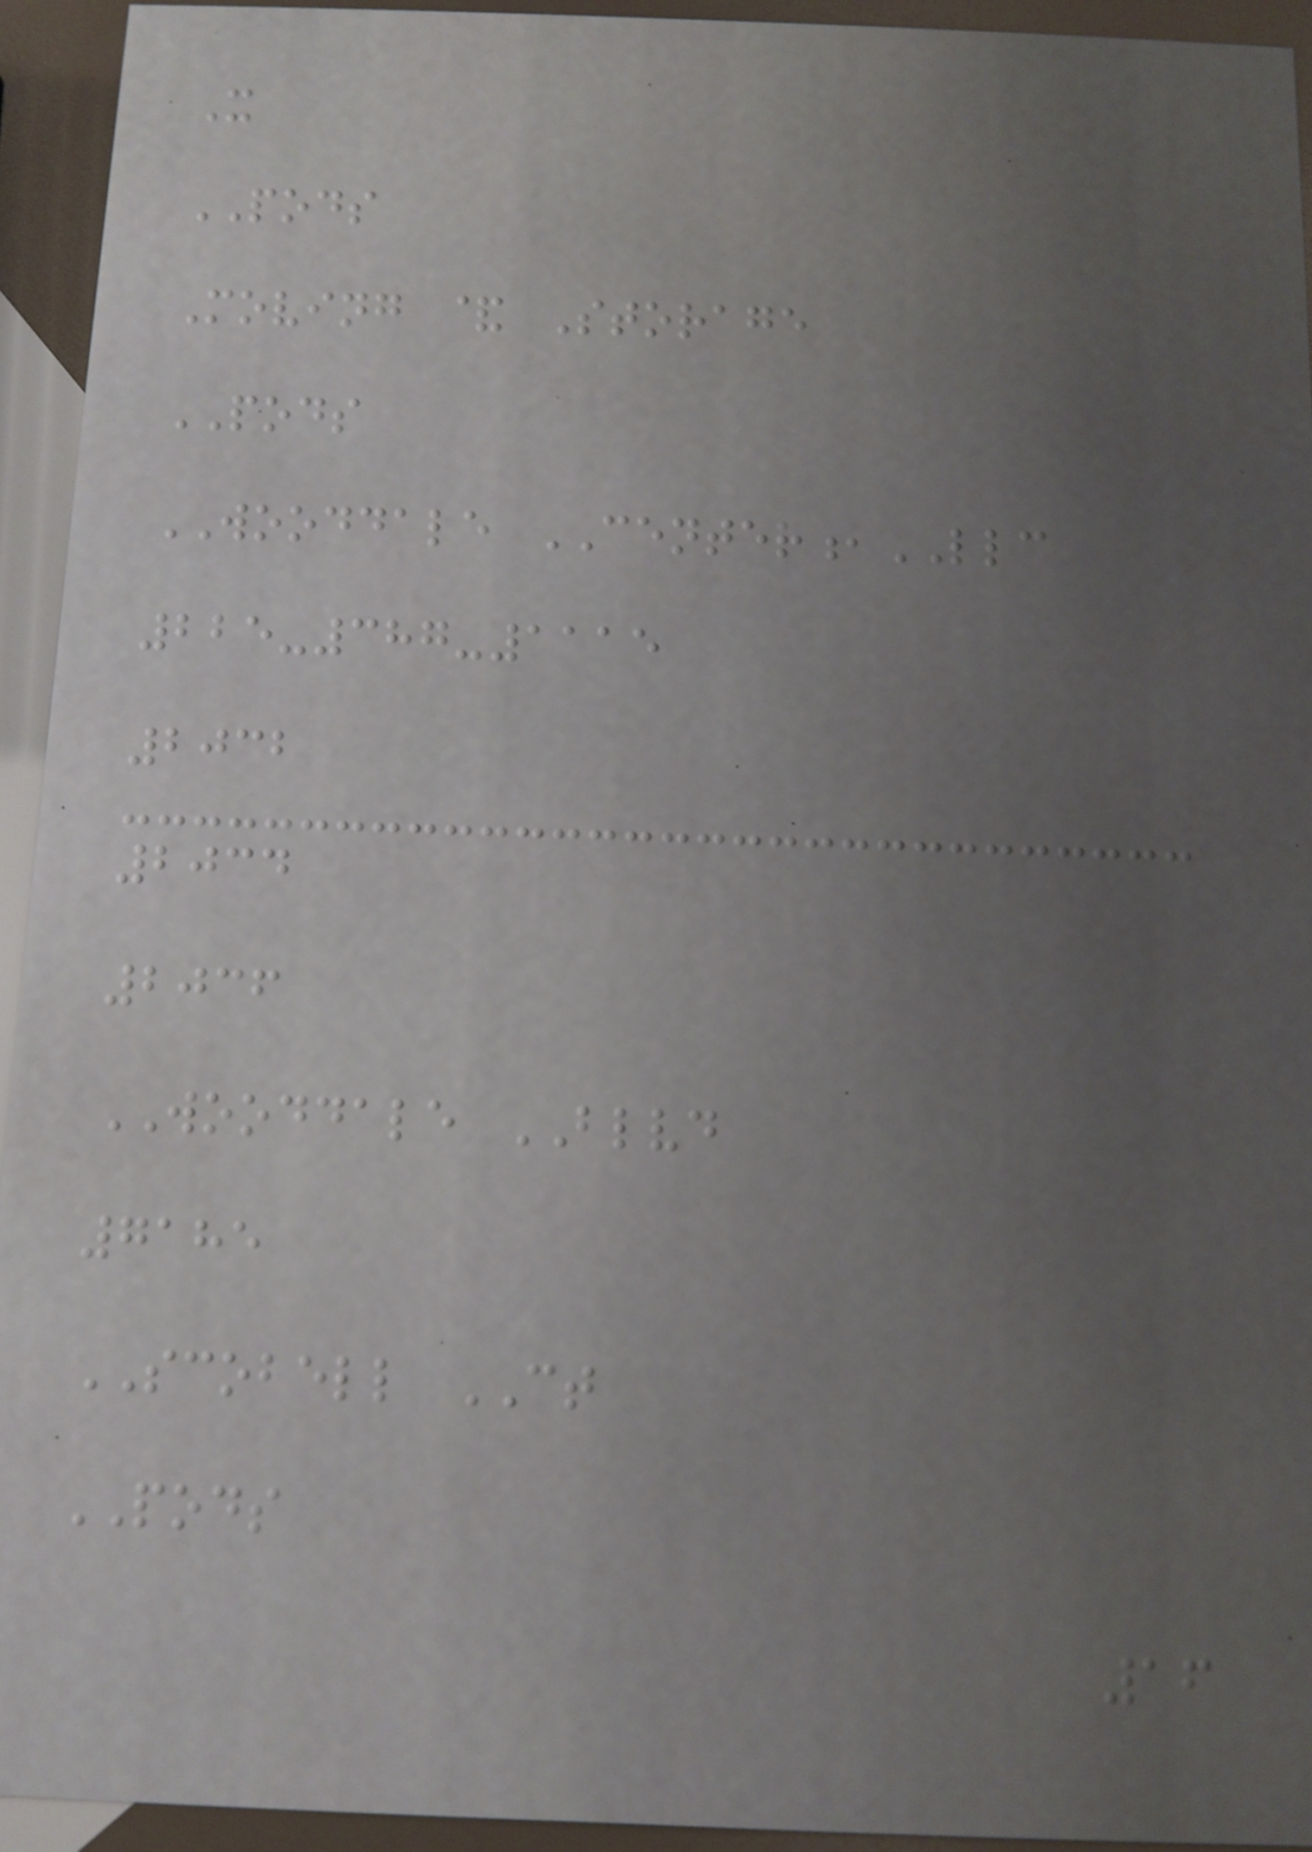X
PODS
Moving & Storage
PODS
WOODDALE CENTER,LLC
225-387-1115
2032
2034
2036
WOODDALE BLVD
7185
SCOBELL CT
PODS
16
